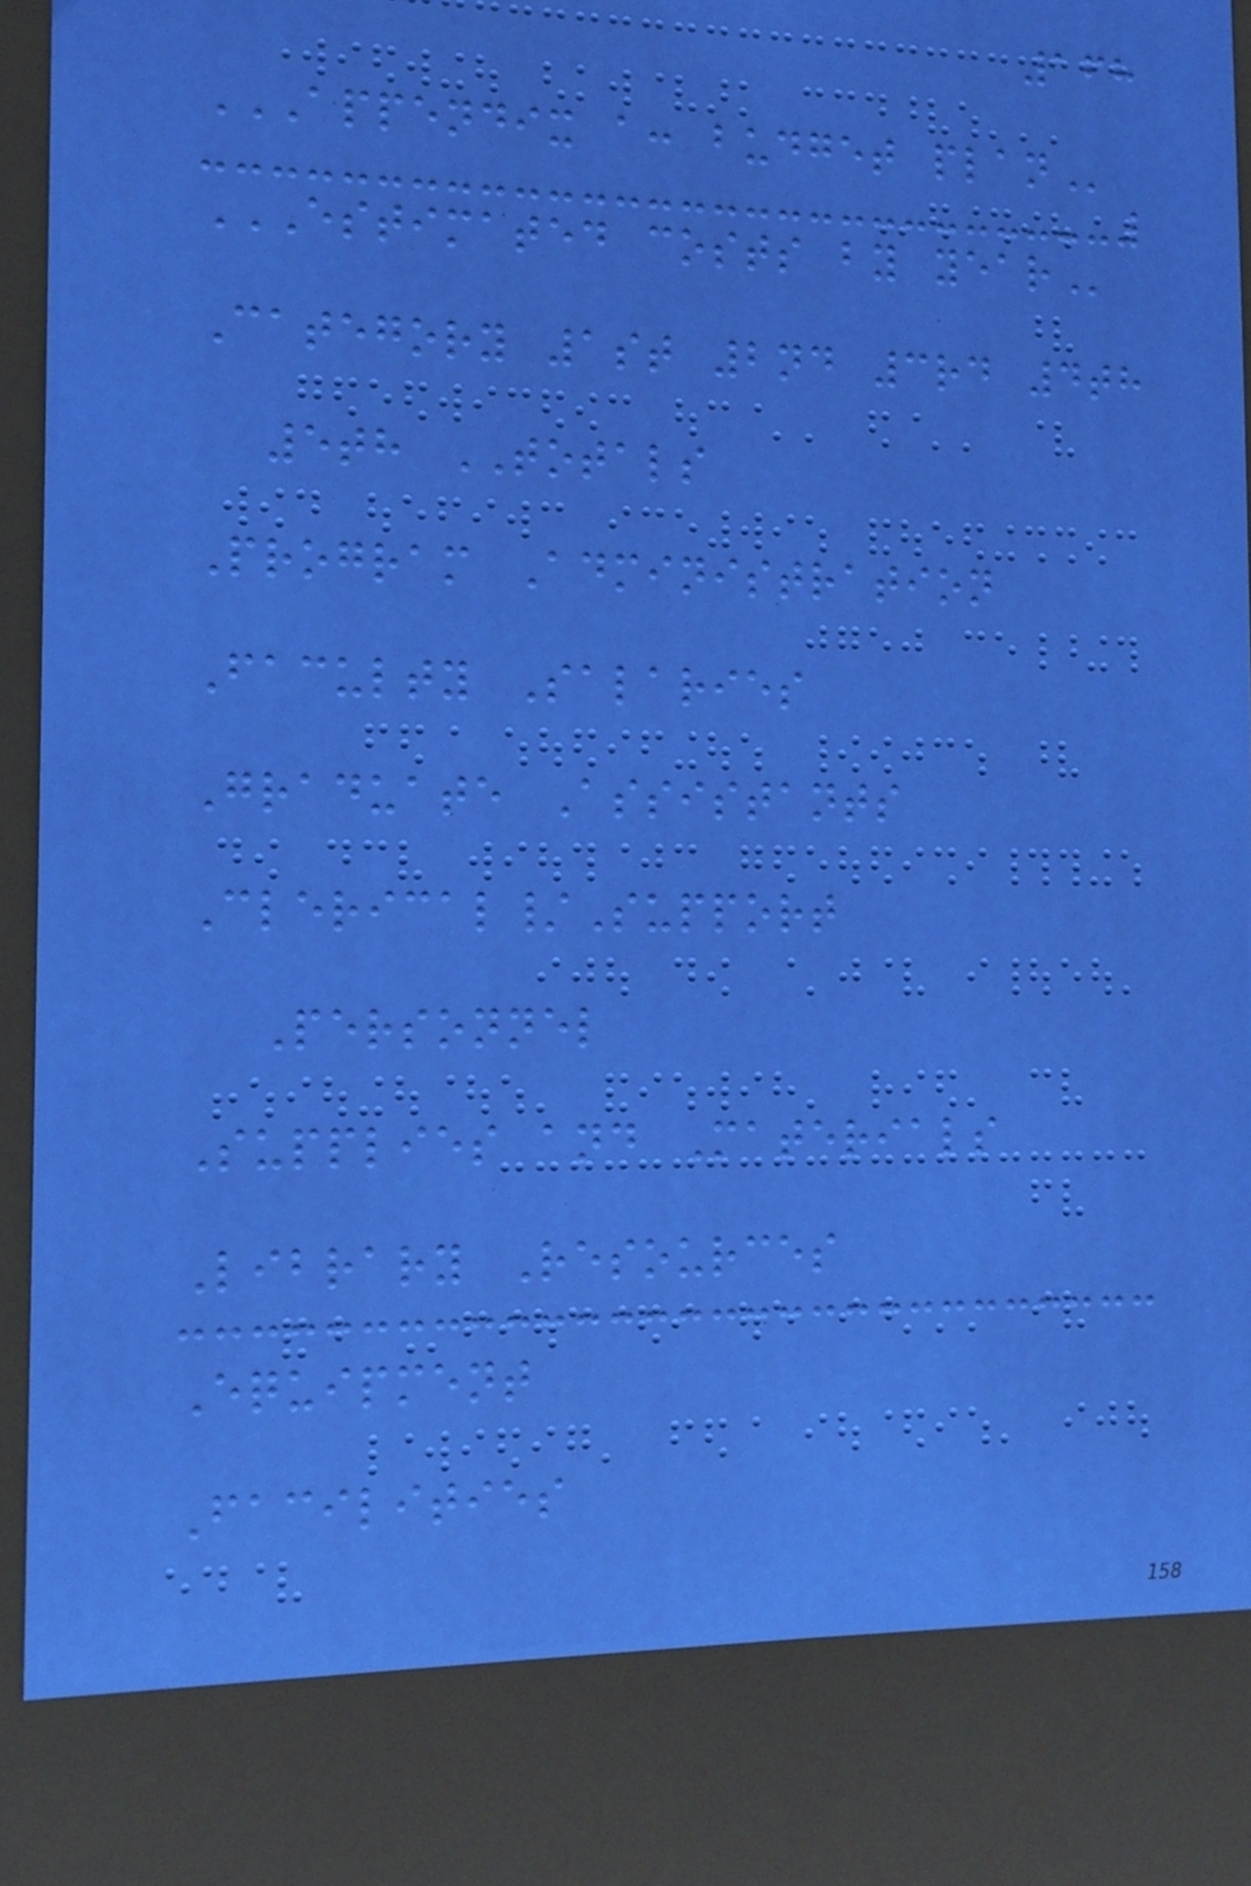168
APPENDIX A: BUDGET PLAN
ESTIMATED COSTS BY YEAR
Category 1st 2nd 3rd 4th
5th TOTALS
Program Administration
Faculty Salaries
Graduate Assistants
Clerical/Support
Personnel
Supplies and Materials
Library Resources
Equipment
Facilities
